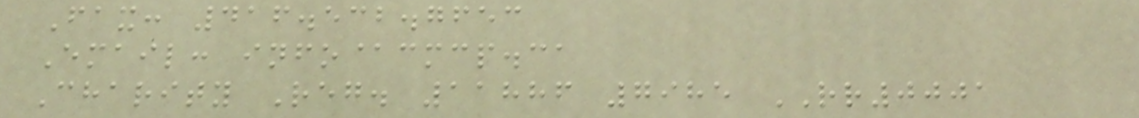Fax: 416.532.7653
Email: info@cmcp.ca
Charity Reg. 11886 7985 RR0001
